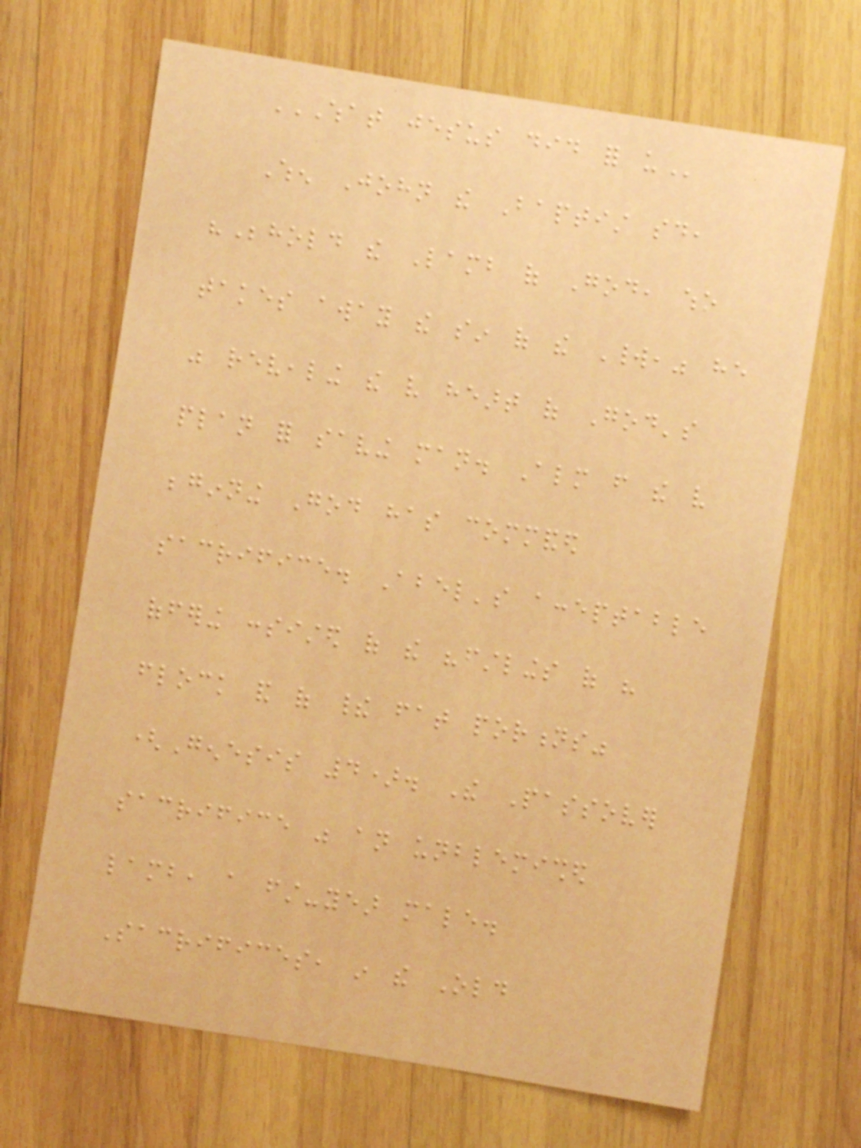WHAT JESUS DID FOR US
When John the Baptist said,
"Behold the Lamb of God, who
takes away the sin of the World," he
was revealing the very heart of God's
plan for saving man. Almost from the very
beginning God has commanded
sacrifice. Abel's acceptable
offering consisted of the "firstlings of his
flock and of their fat portions"
(Genesis 4). The Passover
sacrifice was an unblemished
lamb, a first-year male.
Sacrifices, in the Old
